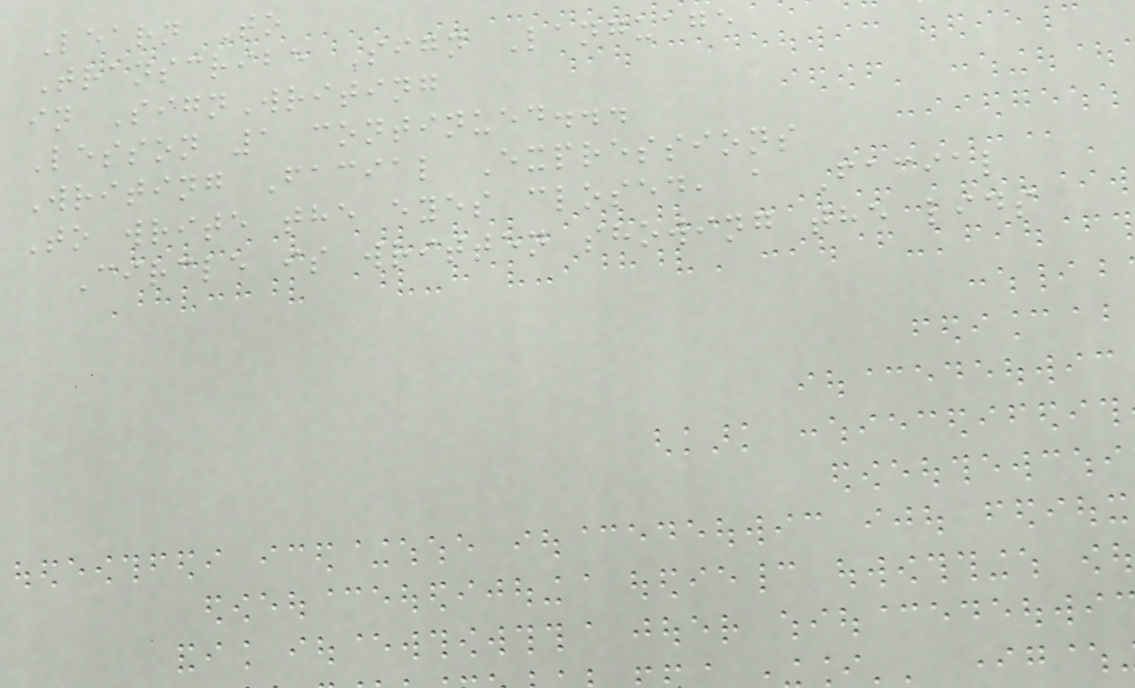Learn To
Transcribe Sign Language
in SignWriting
Lesson 1 continued...
Writing Facial Expressions
To write the eyes closed, a Facial
Circle is written showing the lids
